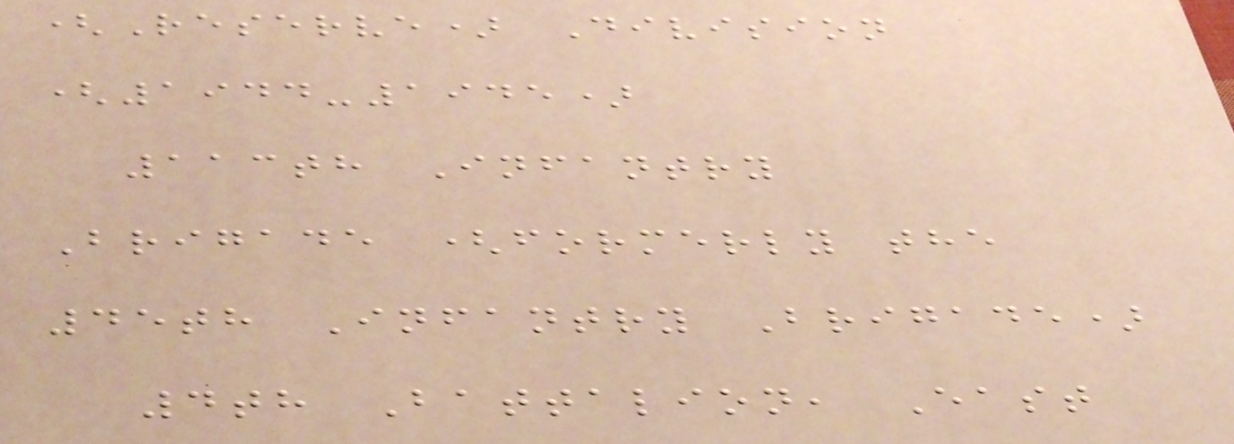(Reserve) Division
(1944-1945)
113th Infantry
Brigade (formerly the
45th Infantry Brigade)
4th Battalion, East
